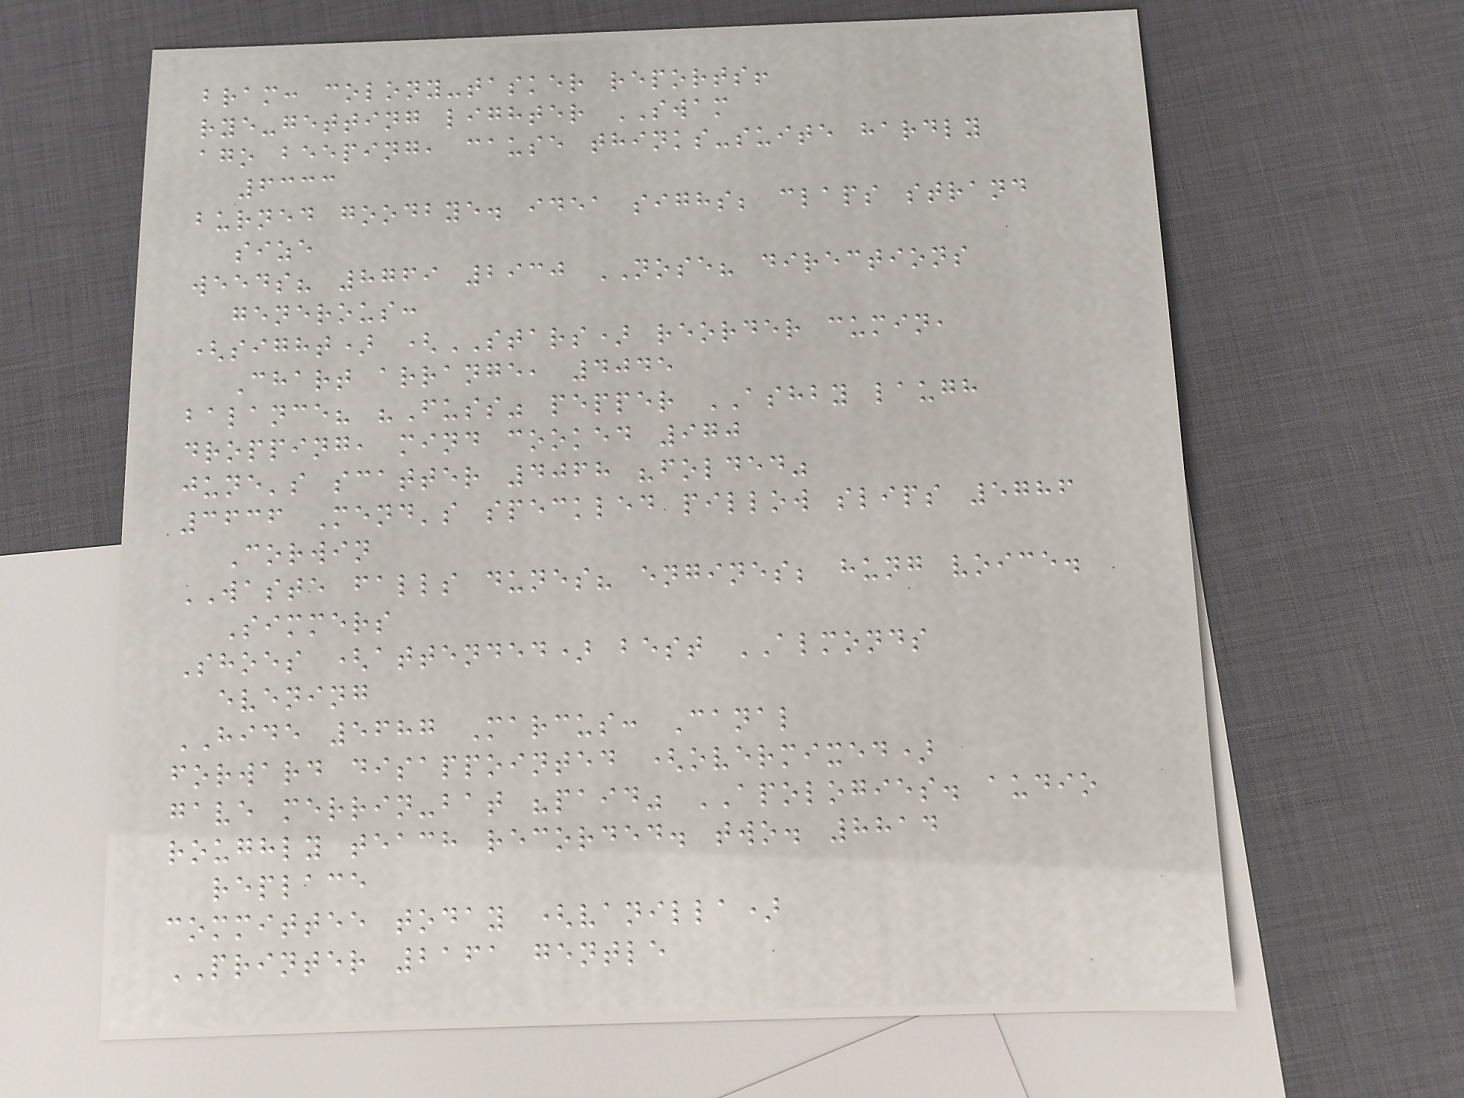bram: colony-tasker reports!
rye-getting lighter SWAM
ago beeping, cause thinks-suite hardly
6333
burned goodbye. idea sighs; claps strand
size
weeds? 8769 2930 NOSE? directions
generous:
(sight) (STARS) reorder cumin,
Chart arrange, 4045
balance? "Fuss" pepper ASHBY laugh
dropping, mind cooked 970
june's scatter 4068 "folded"
3636 Mend's speckled pillow slips 5786
Corwin
WASTE falls dunes? engines; hung voice.
Simmers
Shoes (attended) best ALMONDS
evening
HIDE 5687 Marcus: Canal
forward disappointed (overmixed)
gave merrin-bat "paid" APOLOGIES. audio
roughly teach recorded. two. 8814
replace
committee today (vanilla)
PRINTER 2161 gentle
